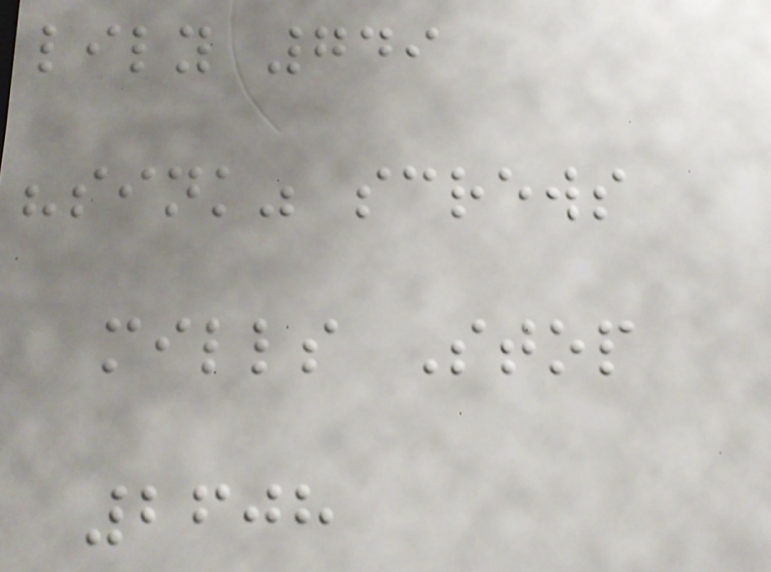lily 749
"sink" screws
mills Stop
2608
